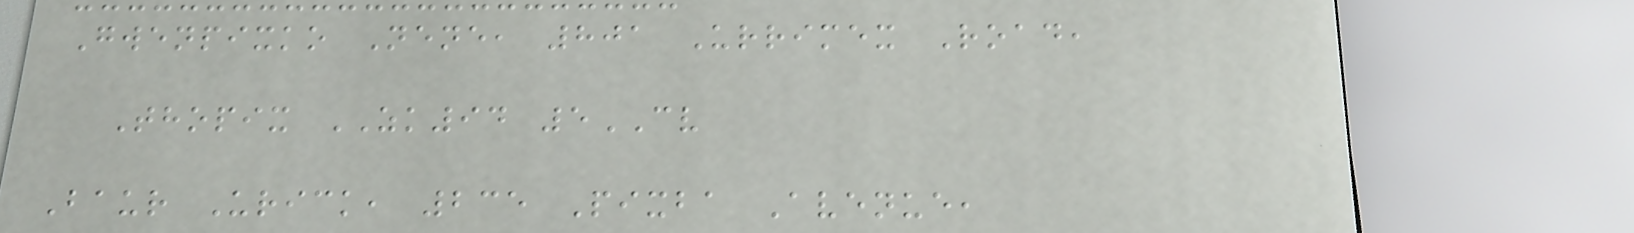Gwenpixko Nene, 801 Urrimex Road,
Thopix ZK94 5CV
Baur Urick, 235 Pixba Avenue,
